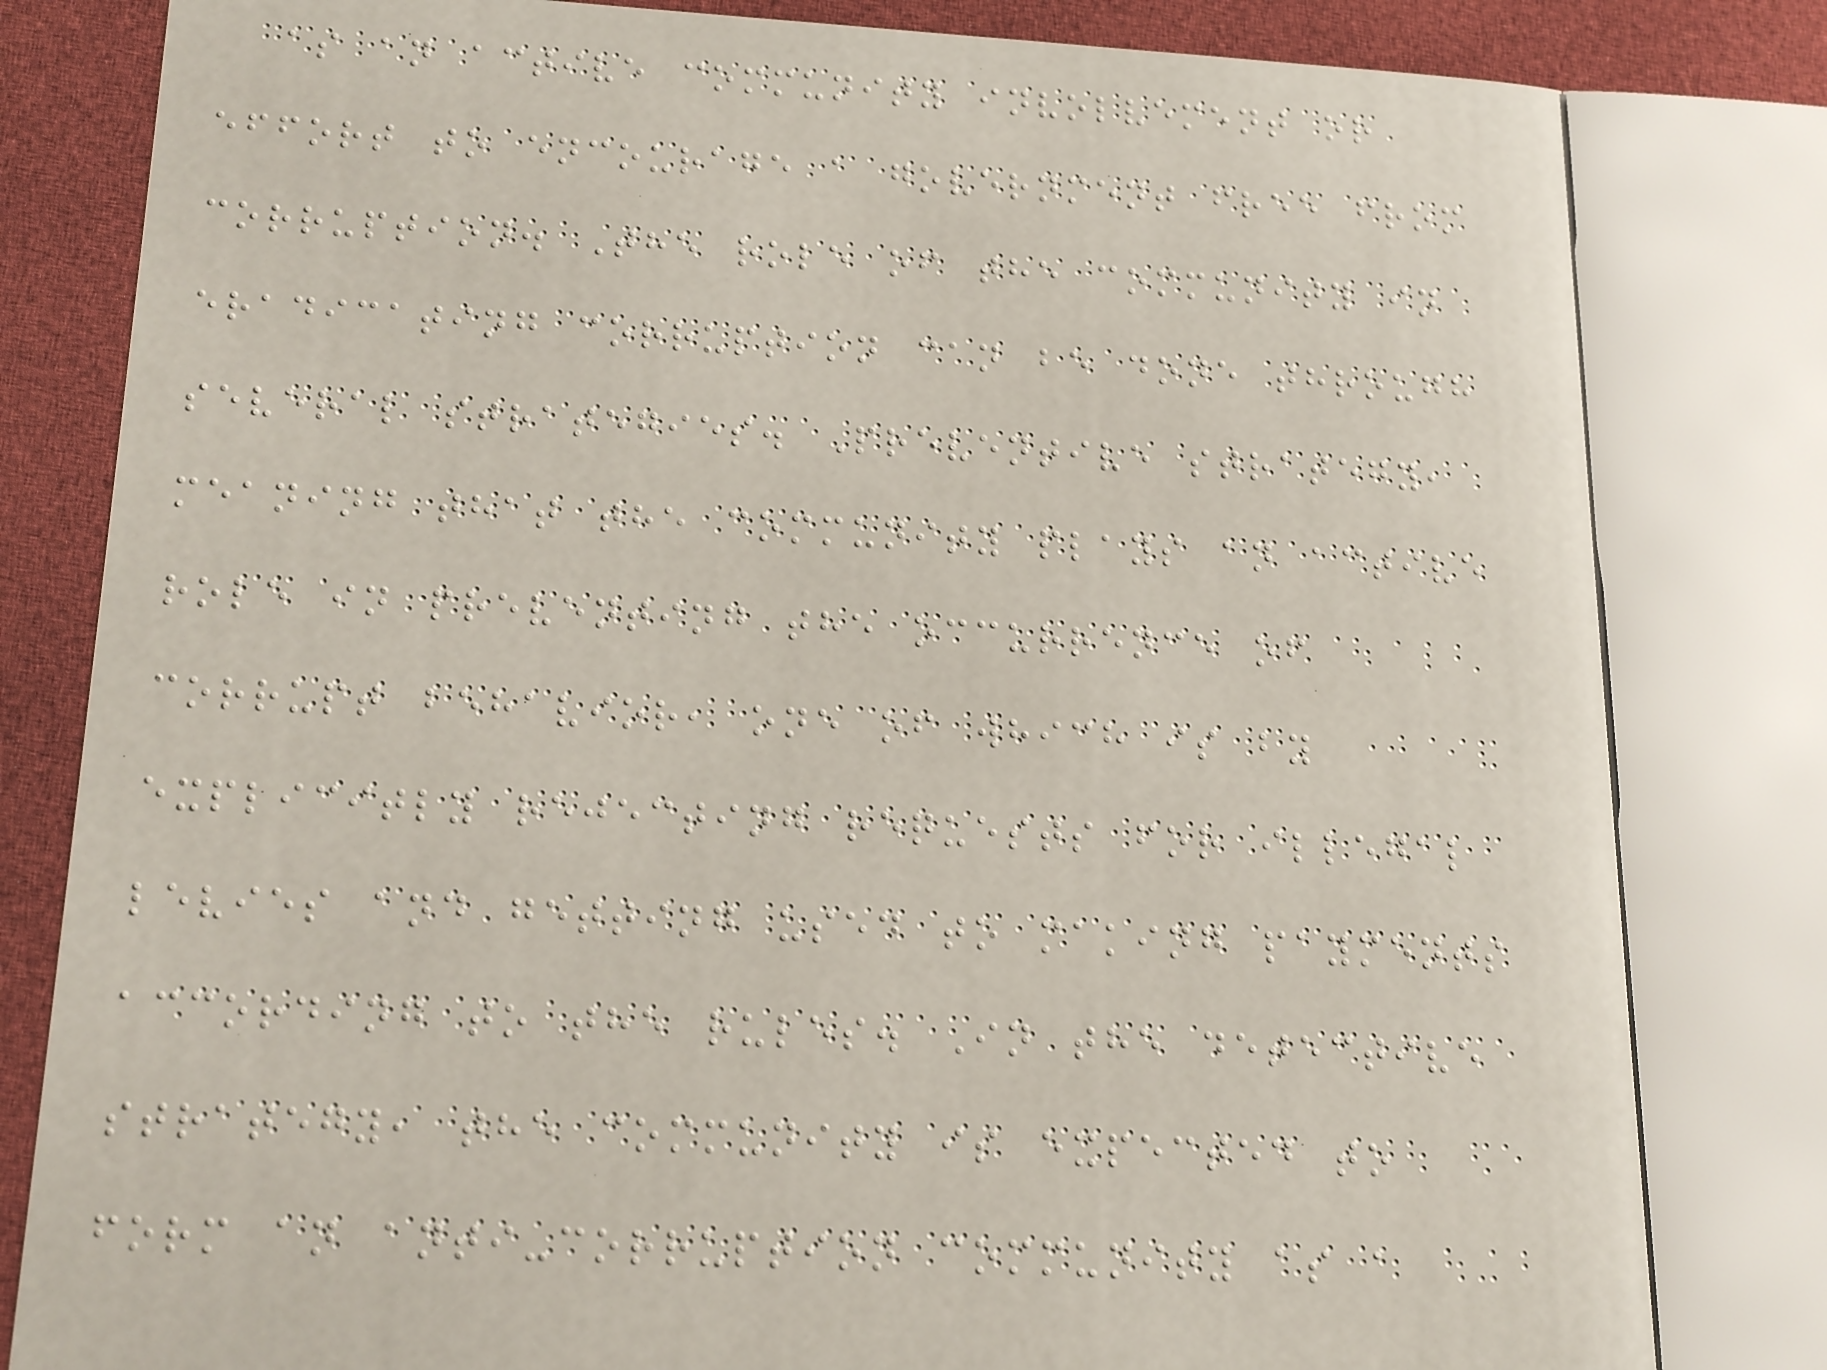as an active community involvement or
effort to encourage a government free from
corruption. The role of the community in
eradicating corruption can be done through
several strategies. Preventive strategy,
meaning that the community plays an active
role in preventing the occurrence of
corrupt behavior, one of which is by
explicitly rejecting requests for illegal
levies and getting used to making payments
according to the rules. In the detective
strategy, the community is expected to
form an anti-corruption community as a
